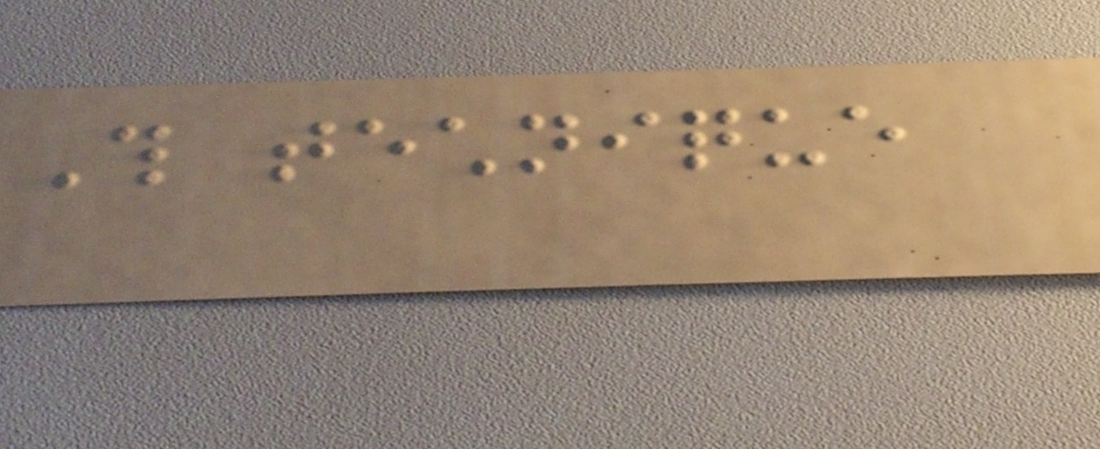This technique
